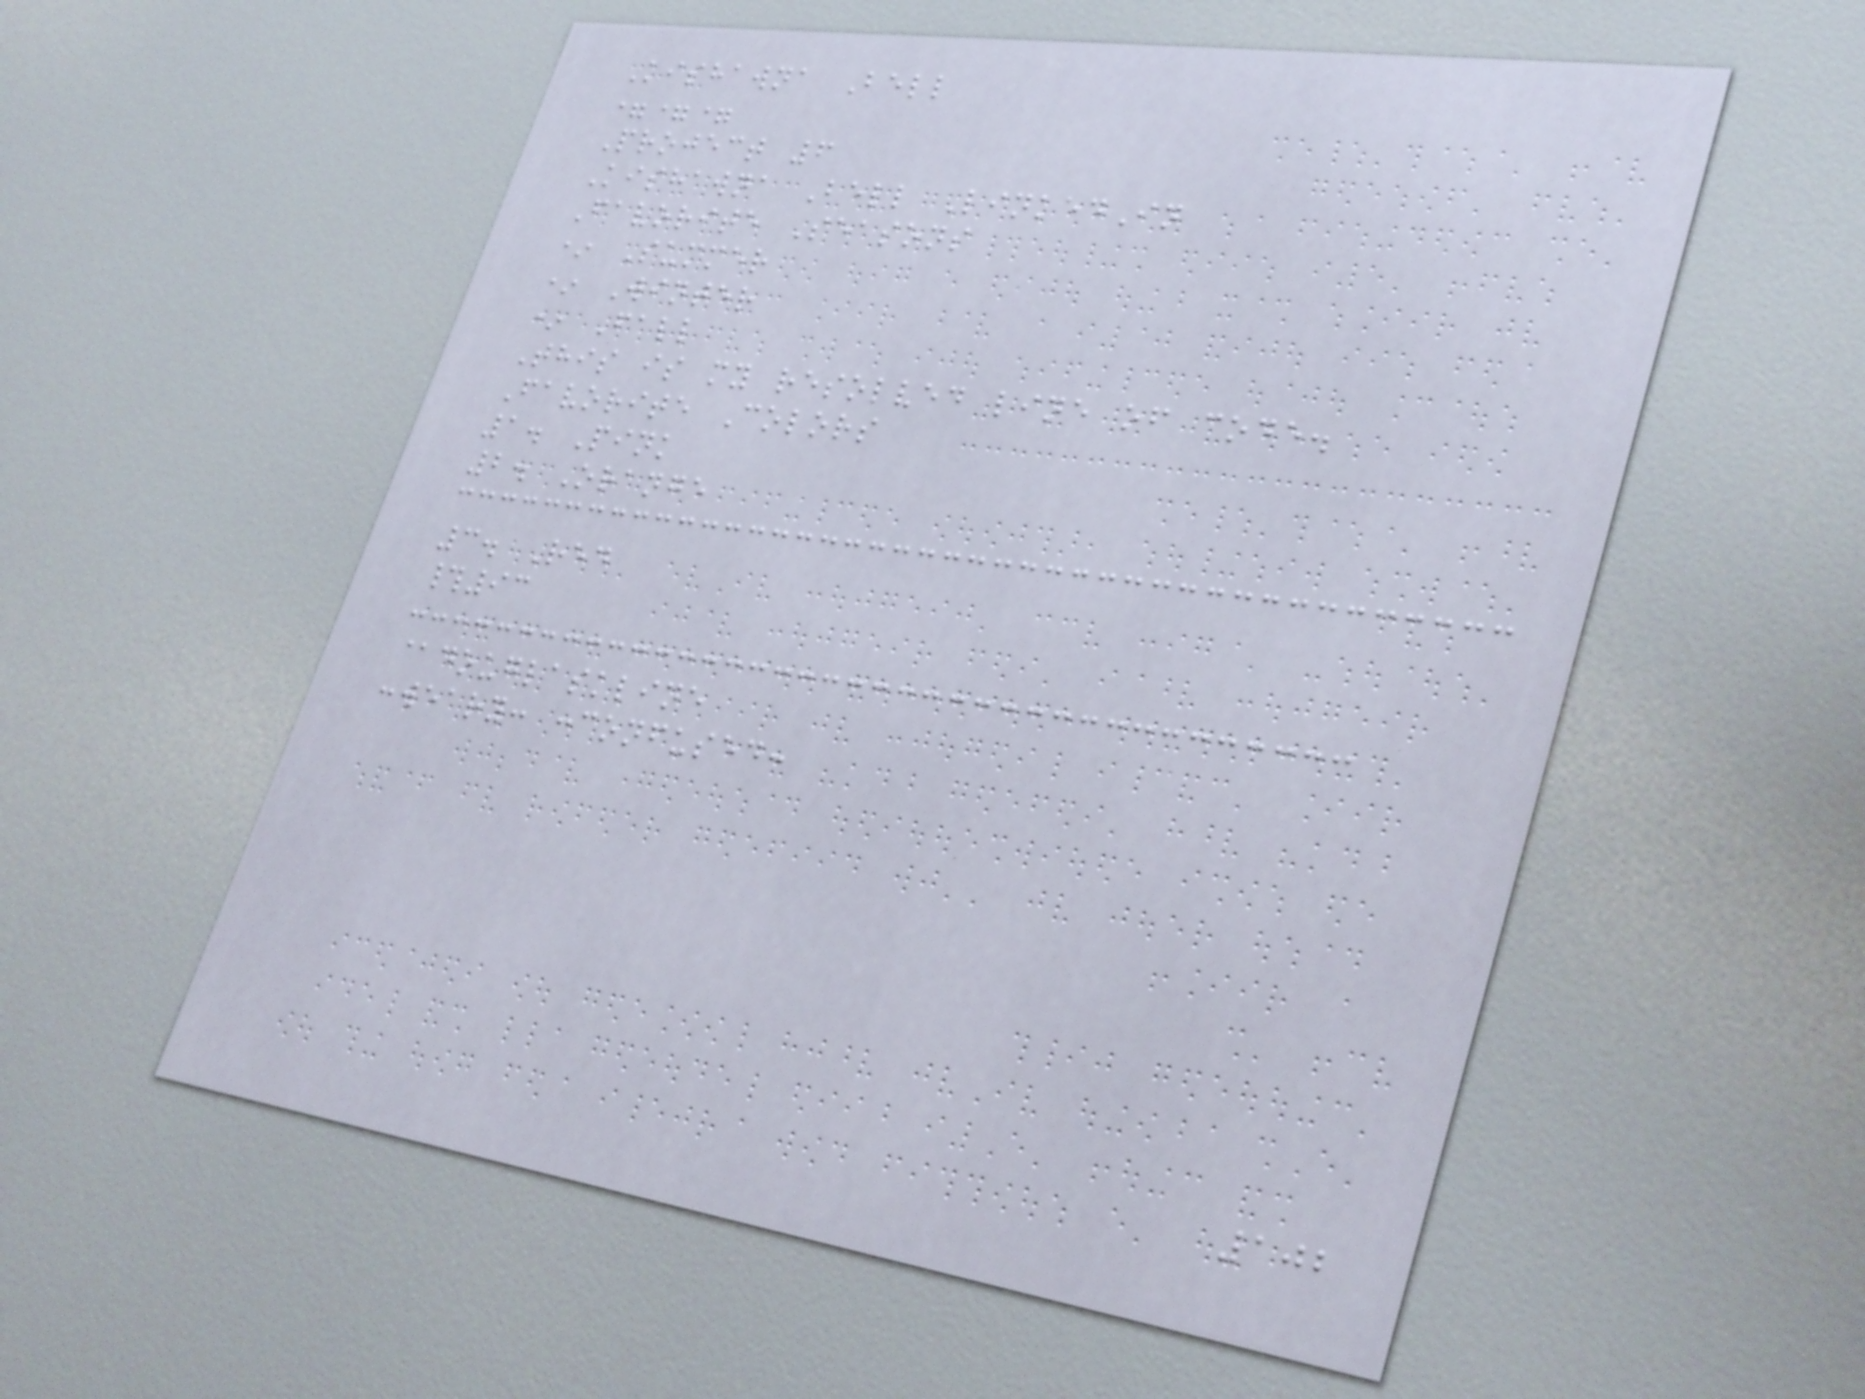Kishawna Bell
===
Project 6
Kishawna Bell LinkedIn
Favorite Seasons
* Summer
* Winter
* Fall
This is my resolved line of code.
Favorite Colors
1. Pink
2. Orange
3. Red
#93
@douglaskline
:weary: :confused:
102
